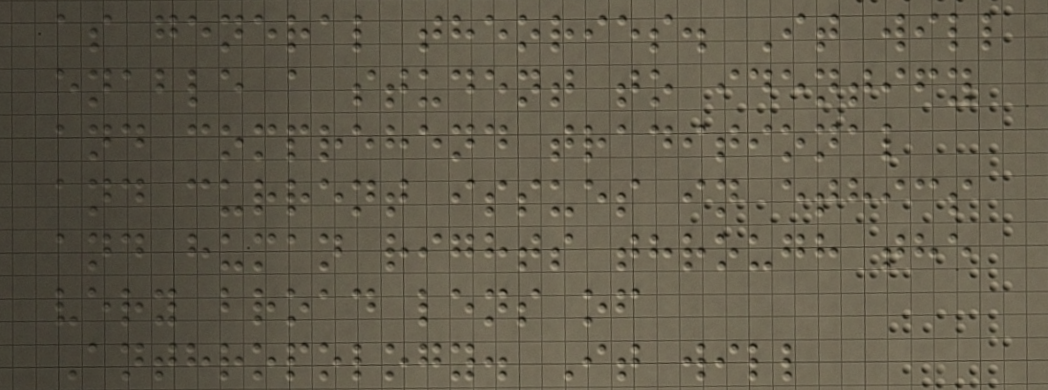as general theories. It will
enable a student to identify
and comprehend traditional
and current issues in ethics
and human rights through the
very broad lens of
Anthropology. It will
